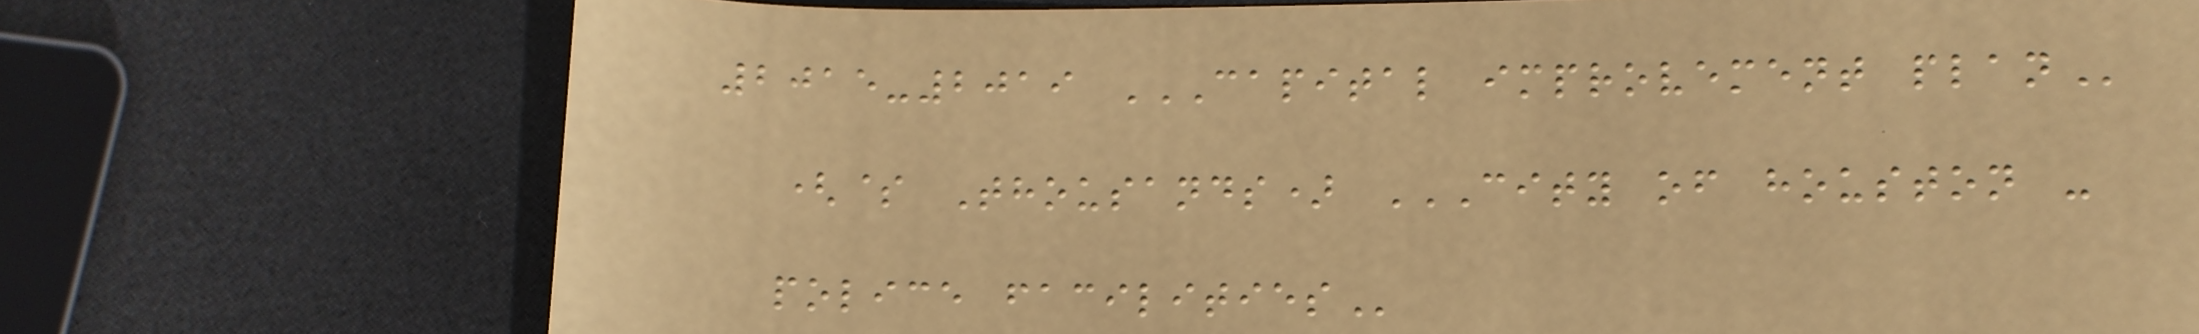2015-2019 CAPITAL IMPROVEMENT PLAN
($ Thousands) CITY OF HOUSTON -
POLICE FACILITIES
